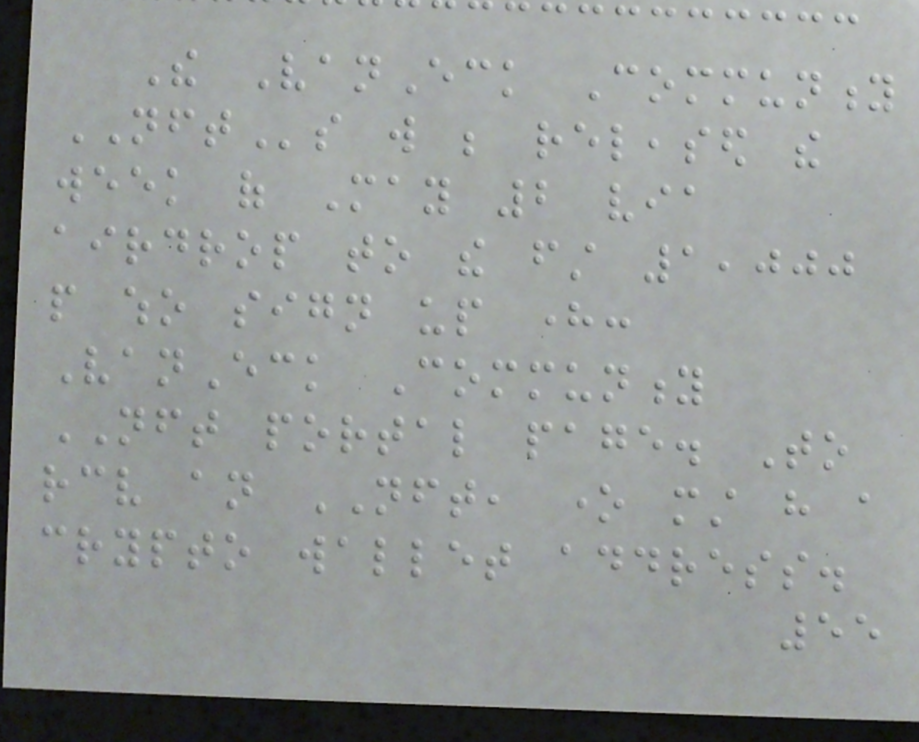The VanEck Community
NFTs will be released the
week of May 2 via
airdrop to the first 1,000
people who sign up here:
VanEck Community
NFT portal page. To
receive an NFT, one must have a
crypto wallet address.
55
